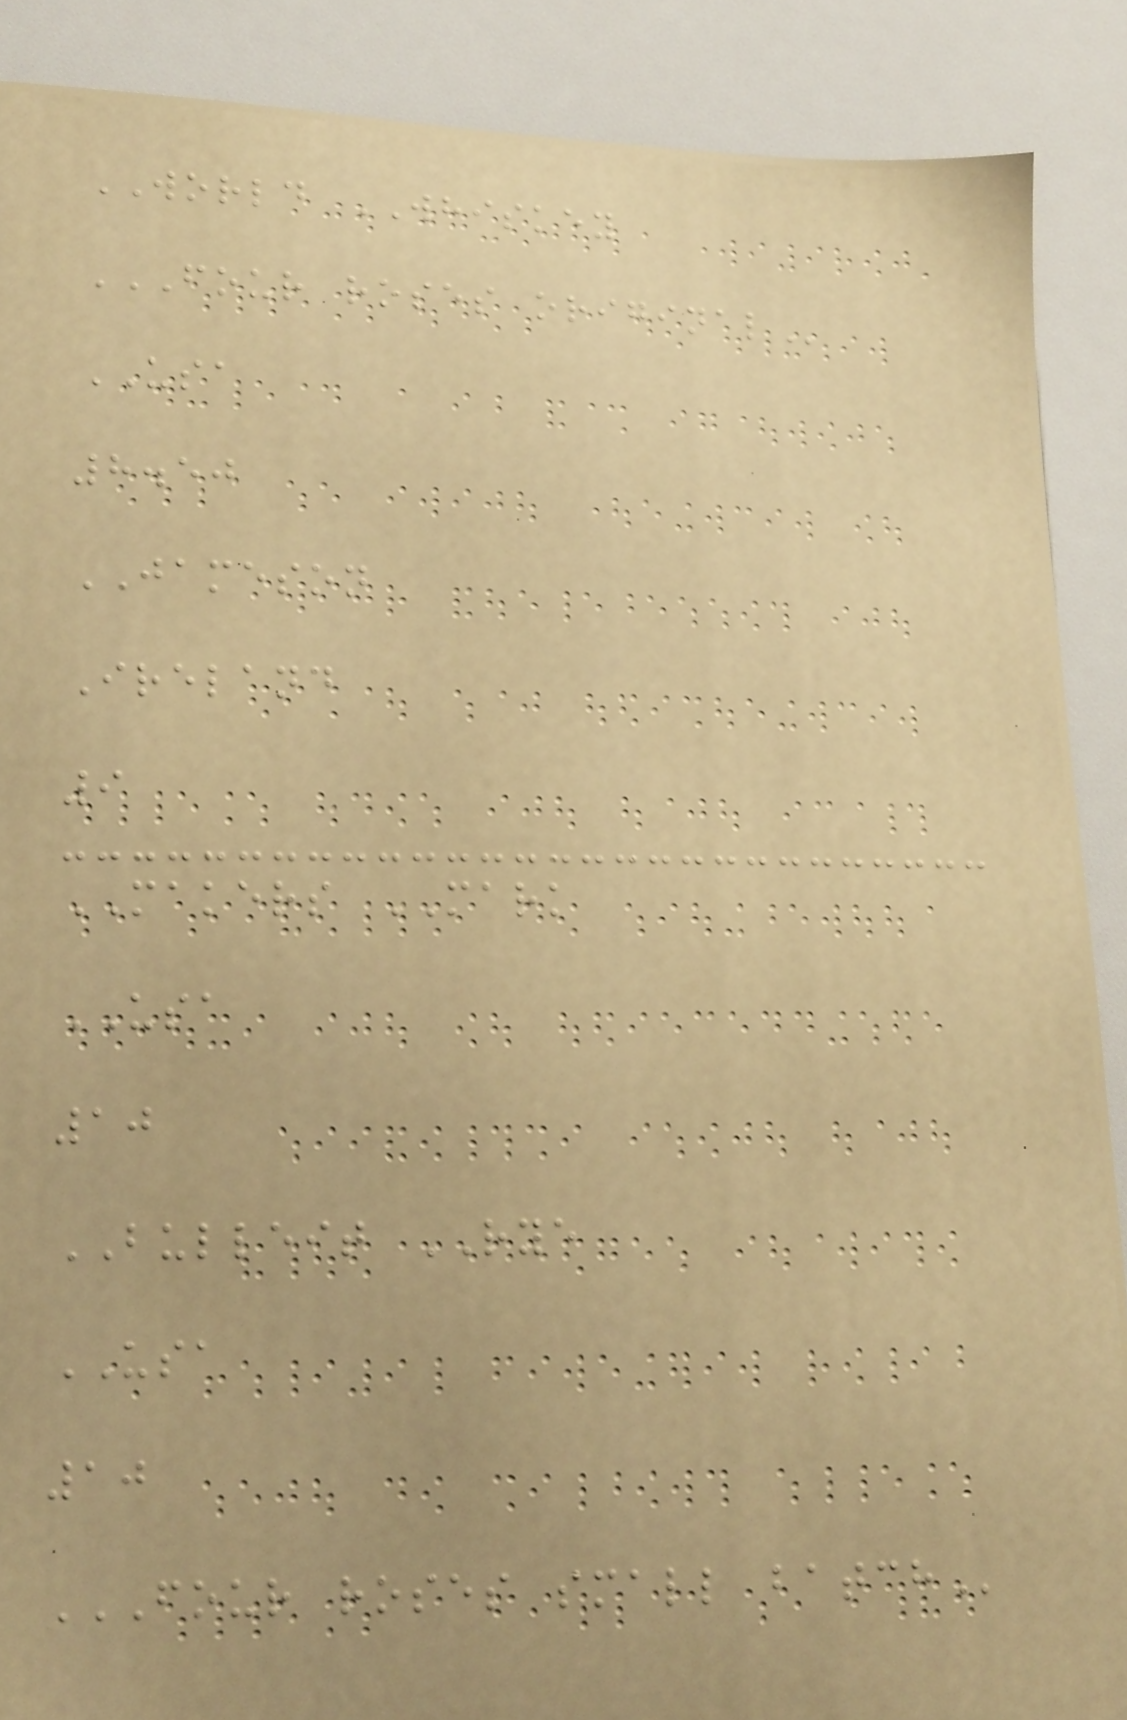WORLD WHISKEY
FOUR ROSES ORIGINAL
USA
8.50
JAMESON
Ireland
9
MAKERS MARK
USA
10
BULLEIT RYE
USA
10
FOUR ROSES SMALL BATCH
